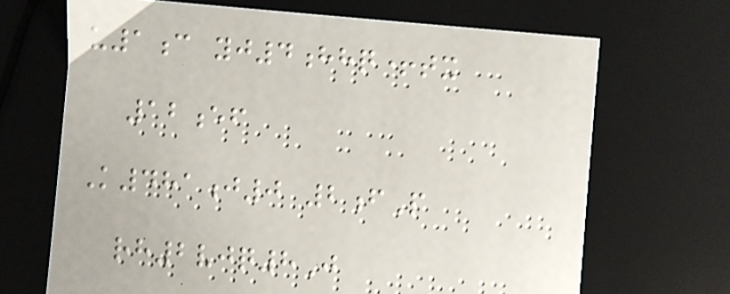u1c yj4hhq+tx
12ef
K481j0 2fP
rh2vjq8J
